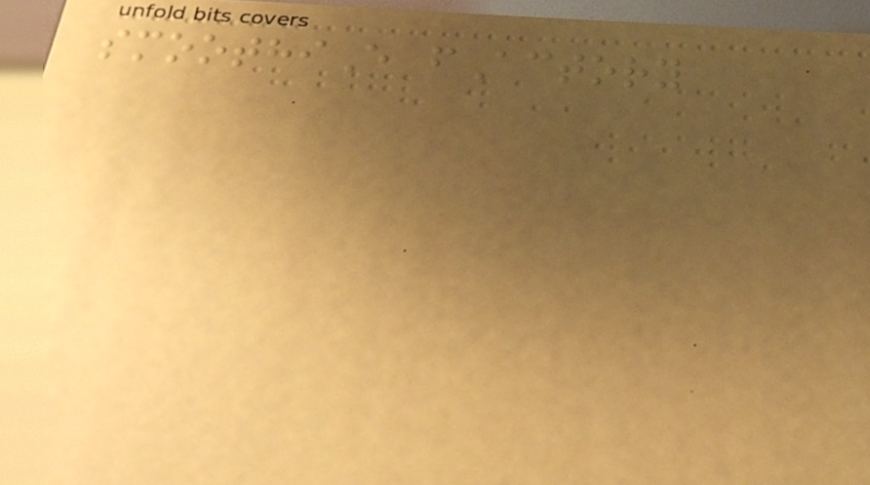smoothiE fActory
